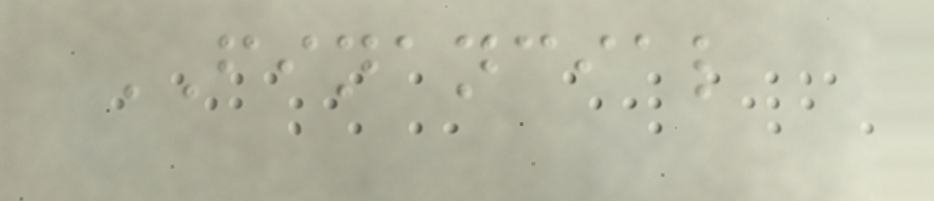FINANCIAL
